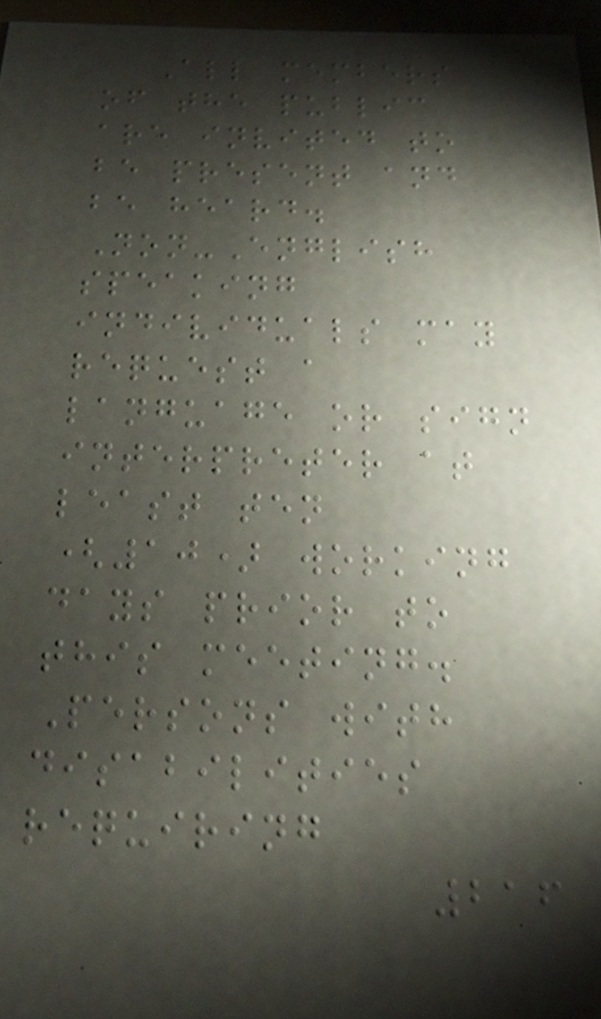All members
of the public
are invited to
be present and
be heard.
Non-English
speaking
individuals may
request a
language or sign
interpreter at
least ten
(10) working
days prior to
this meeting.
Persons with
disabilities
requiring
216
